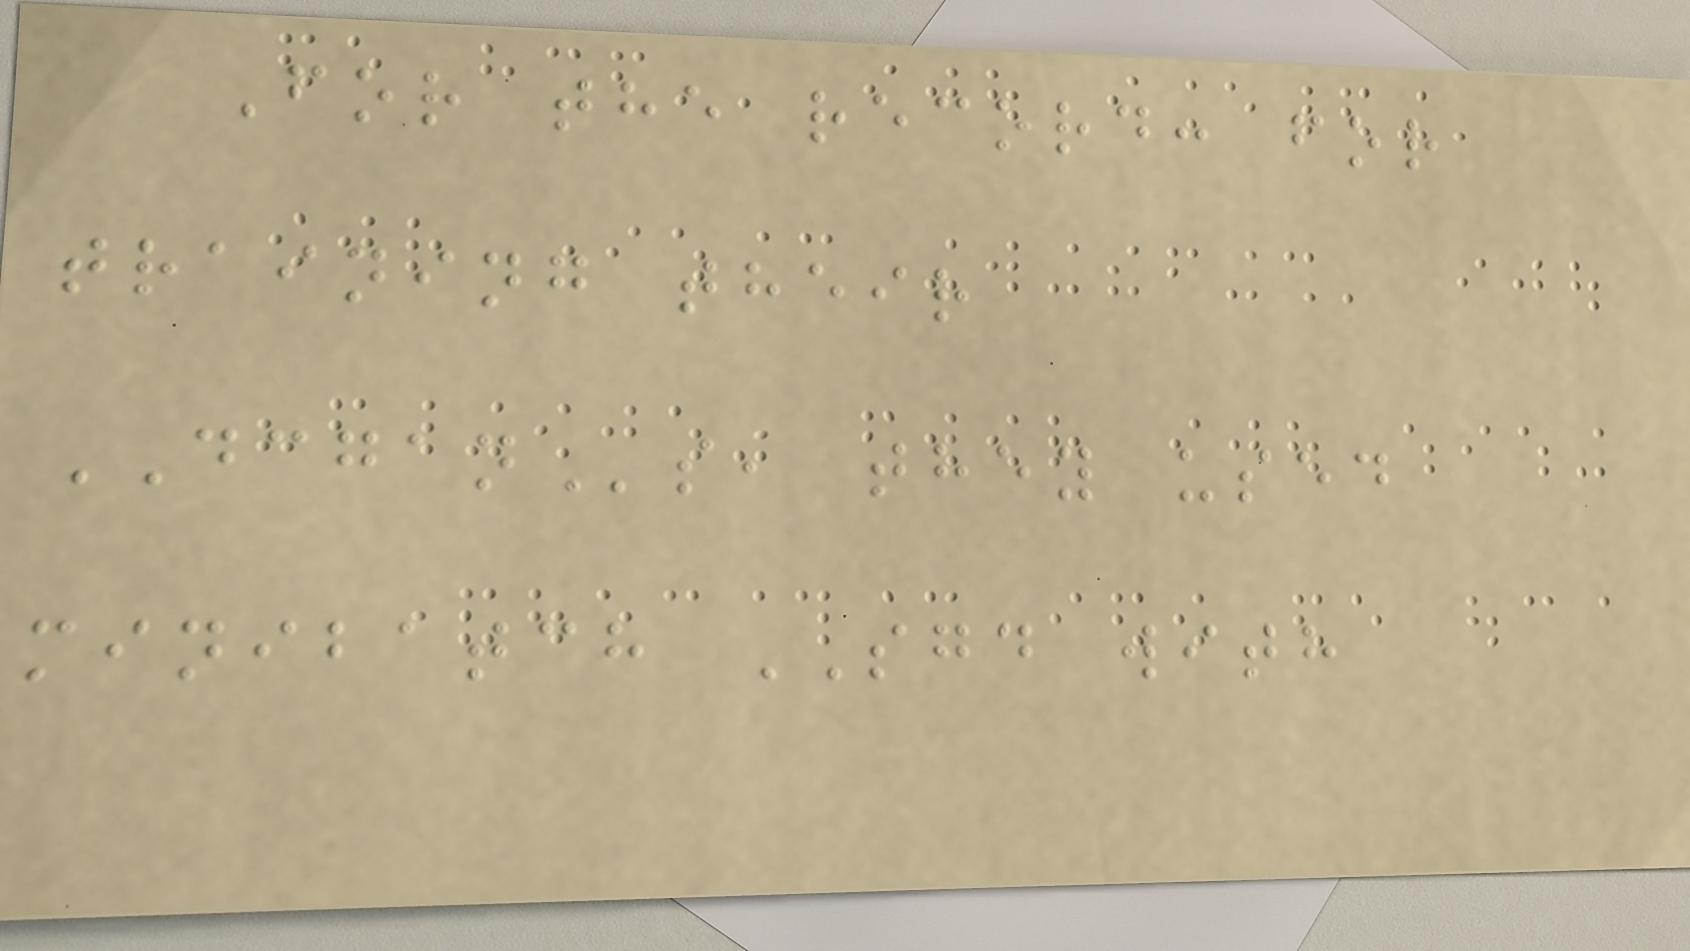For the record: for
training their
DCGANs, they used
minibatch SGD with
